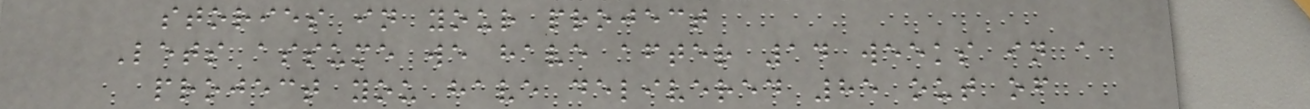stories in your project
Lets assume we have after 14 weeks in a
project you have delivered 85 out of
